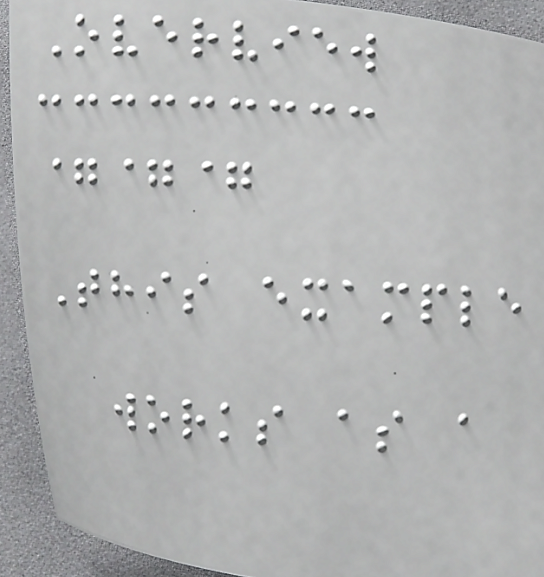Overview
===
This example
works as a
